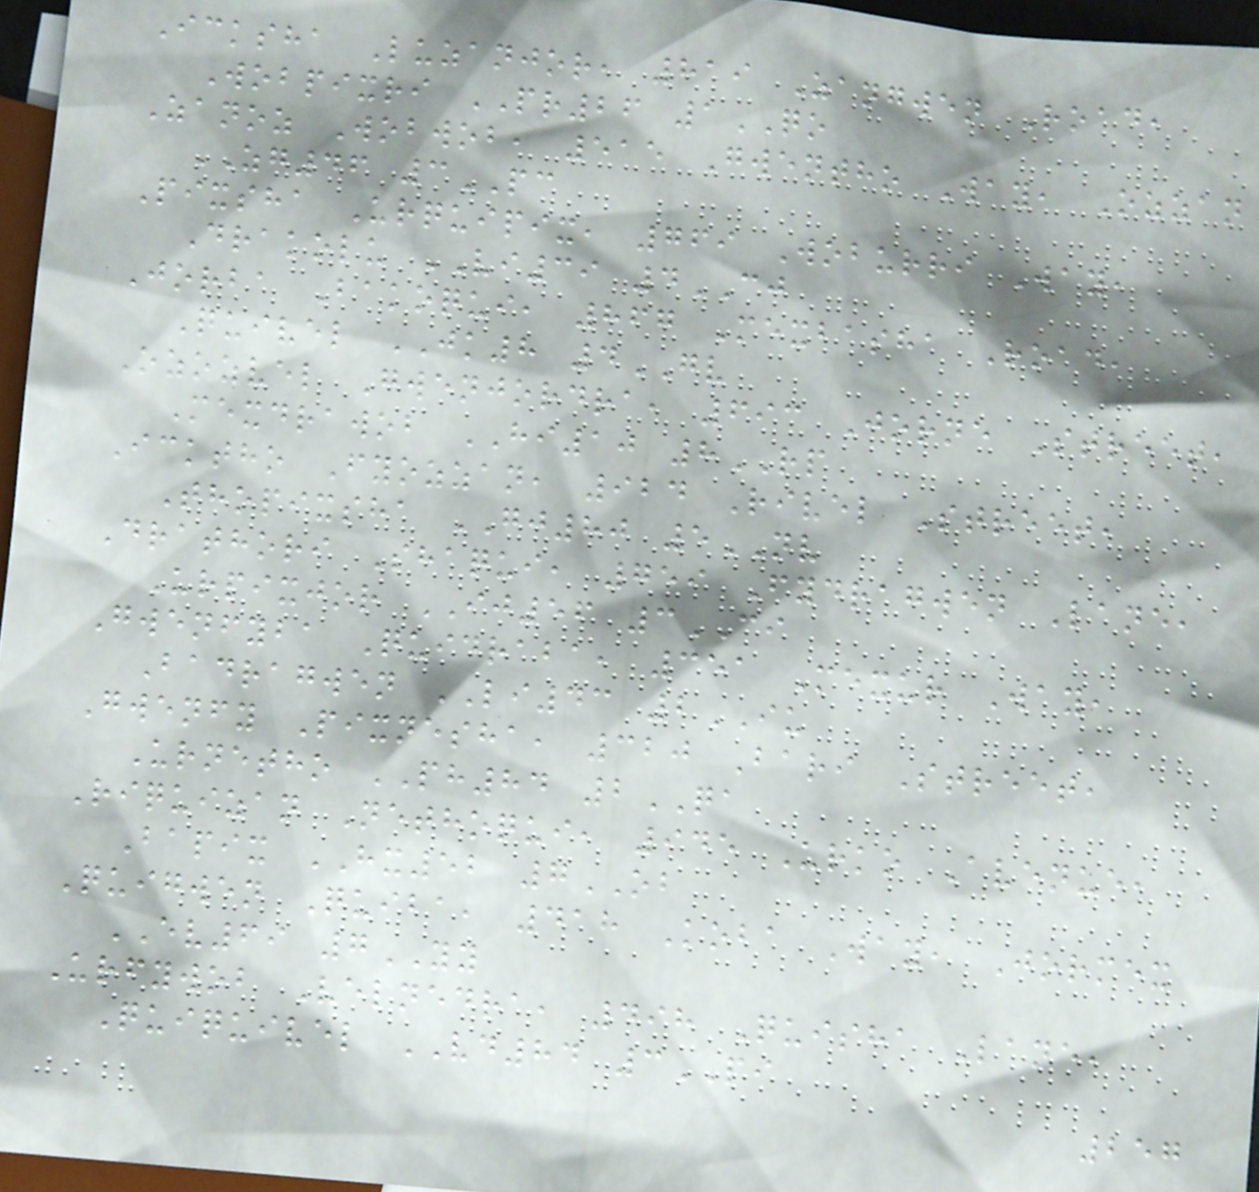Icksha Luzanjor, 819 Zangwen Road,
Wobpixri PR26 1QO
Zanoz Wobwob, 515 Gwentho Way, Ozzan
ZG46 3PC
Pixsha Urquipix, 769 Woburri Way,
Drakolu VI39 4CJ
Jorba Bakoqui, 867 Mexbasha Road,
Quivel JK8 4GV
Ozozvel Gwenjordra, 693 Jorne Street,
Mexdrawob HI10 8RP
Icktho Fyozzan, 924 Rivel Street,
Thopixsha GJ80 5NV
Drathori Shaqui, 759 Fydragwen Lane,
Urpixjor IJ56 3CI
Gwenfyba Quidraba, 351 Mexur Way,
Badragwen LI43 2IU
Gwenfy Pixnesha, 320 Bari Street,
Urnetho PH84 2QA
Riquizan Nethoqui, 945 Urko Avenue,
Bapix HX52 7OB
Quigwen Quiba, 418 Koba Way, Jormex
EV69 7YY
Urfywob Velnedra, 498 Quisha Lane,
Quiquivel VD84 3PI
257
